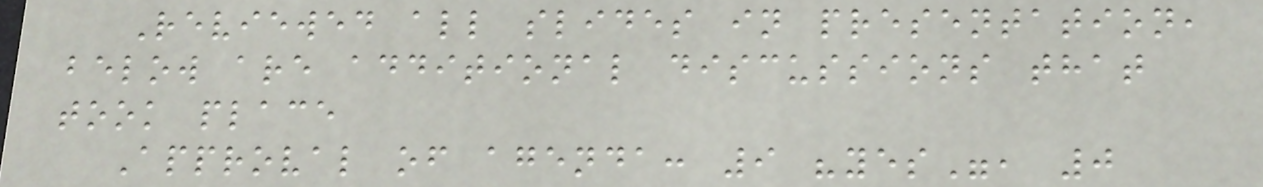Reviewed all slides in presentation,
below are additional discussions that
took place
Approval of agenda: 9 "yes", 0
